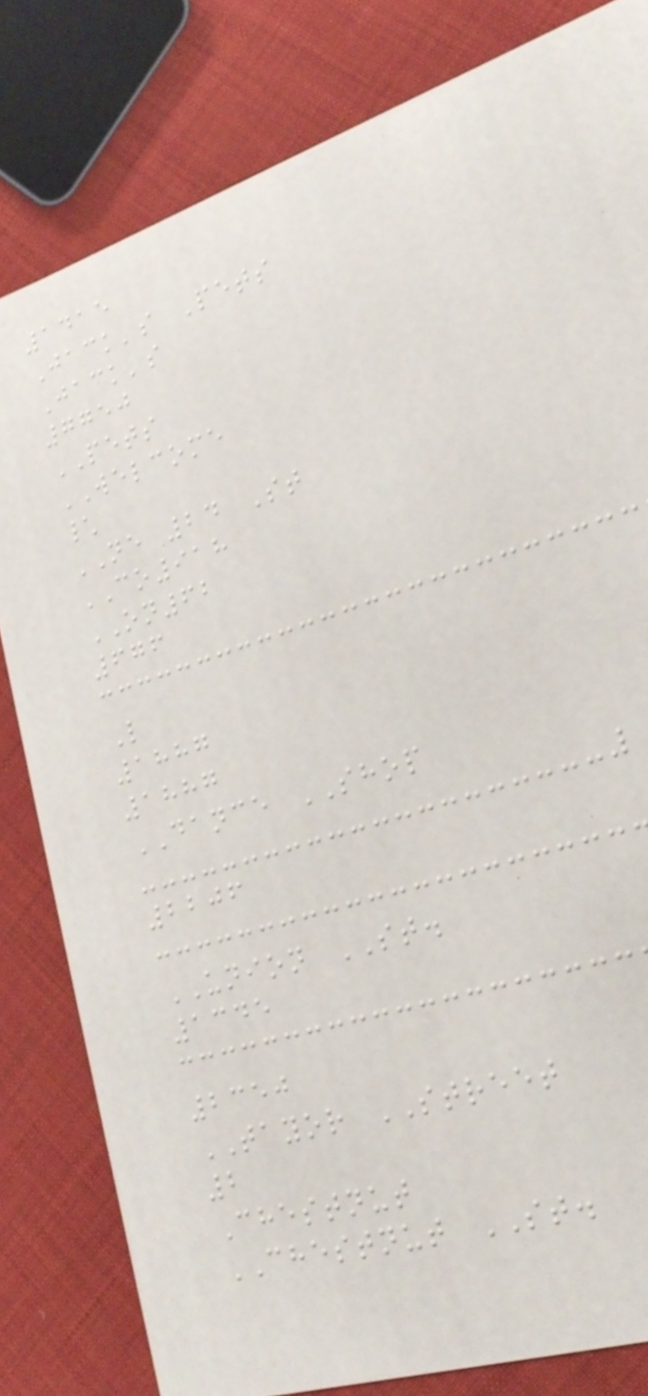1415
Jack's Pets
Jack's
7750
PETS
WELCOME
\
NE 24 St
CO918
ON62
676
L
1887
1887
DANCE SHOP
2206
UNION ST.
1345
2350
TAYOR STREET
2
Chestnut
CHESTNUT ST.
